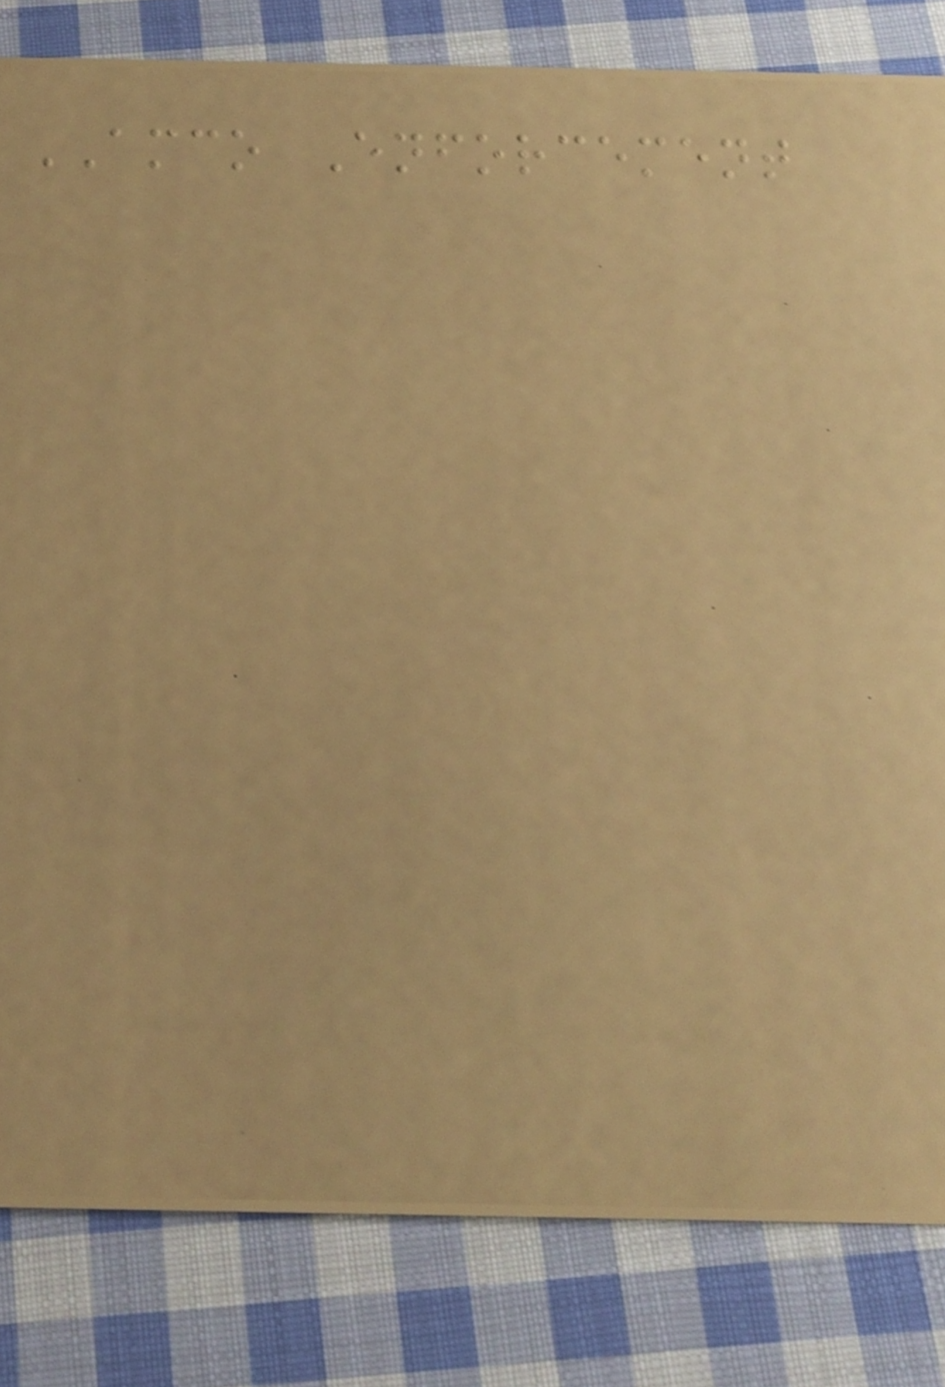AMCO Enforcement
